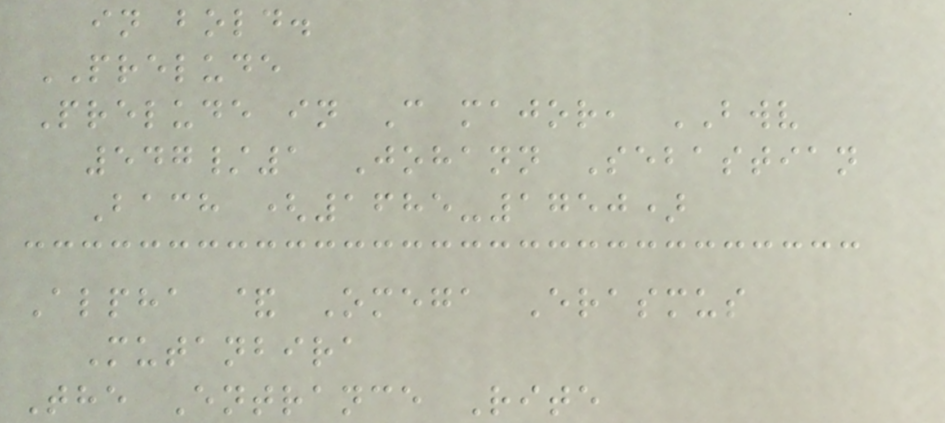in bold.
PRELUDE
Prelude in C major, BWV
547/1 Johann Sebastian
Bach (1685-1750)
Alpha & Omega Erasmus
Mutanbira
The Entrance Rite
